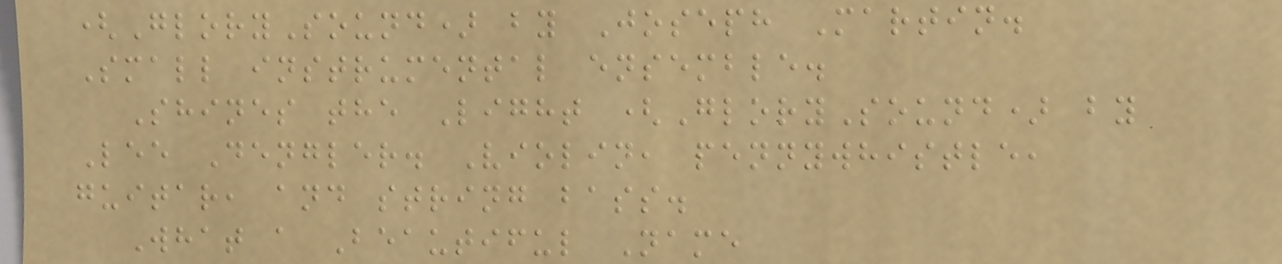(GlorySound) by Joseph Martin.
Small instrumental ensemble.
Shines the Light (GlorySound) by
Lee Dengler. Violin, pennywhistle,
guitar, and string bass.
What a Beautiful Name
